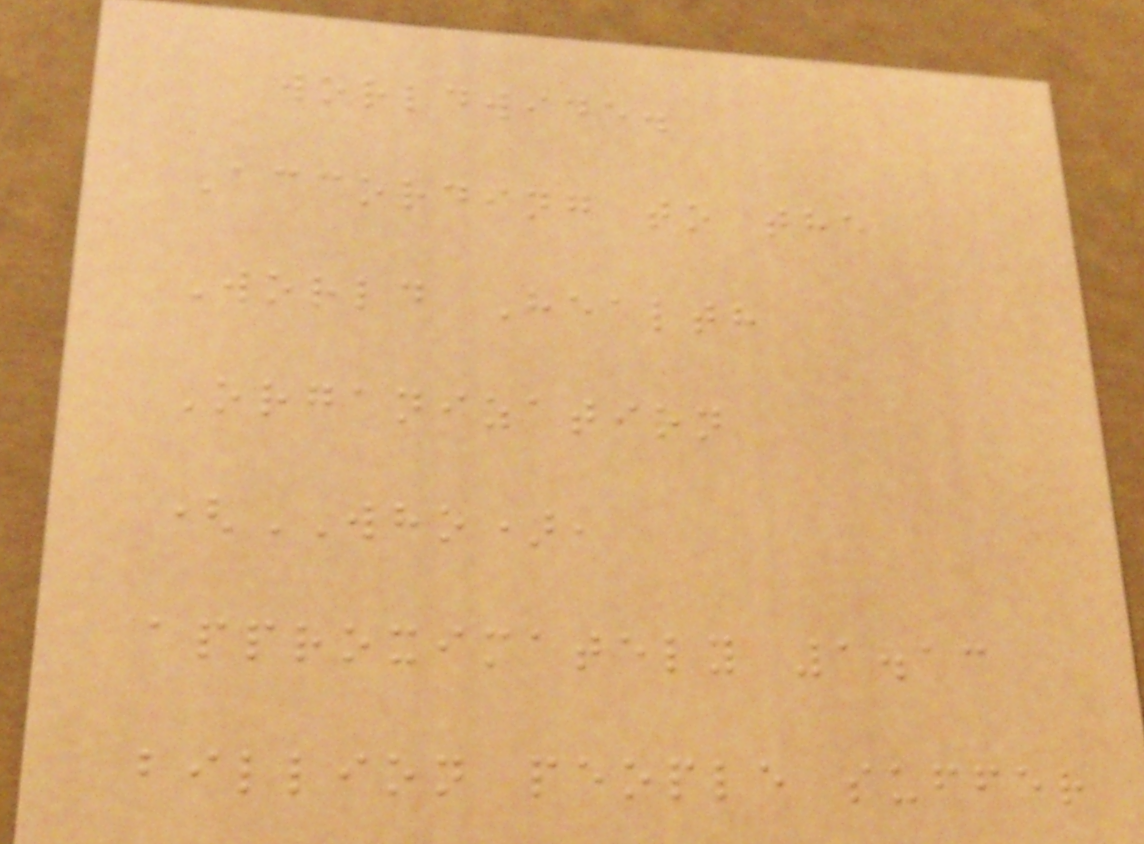worldwide.
According to the
World Health
Organization
(WHO),
approximately 1.13
billion people suffer
